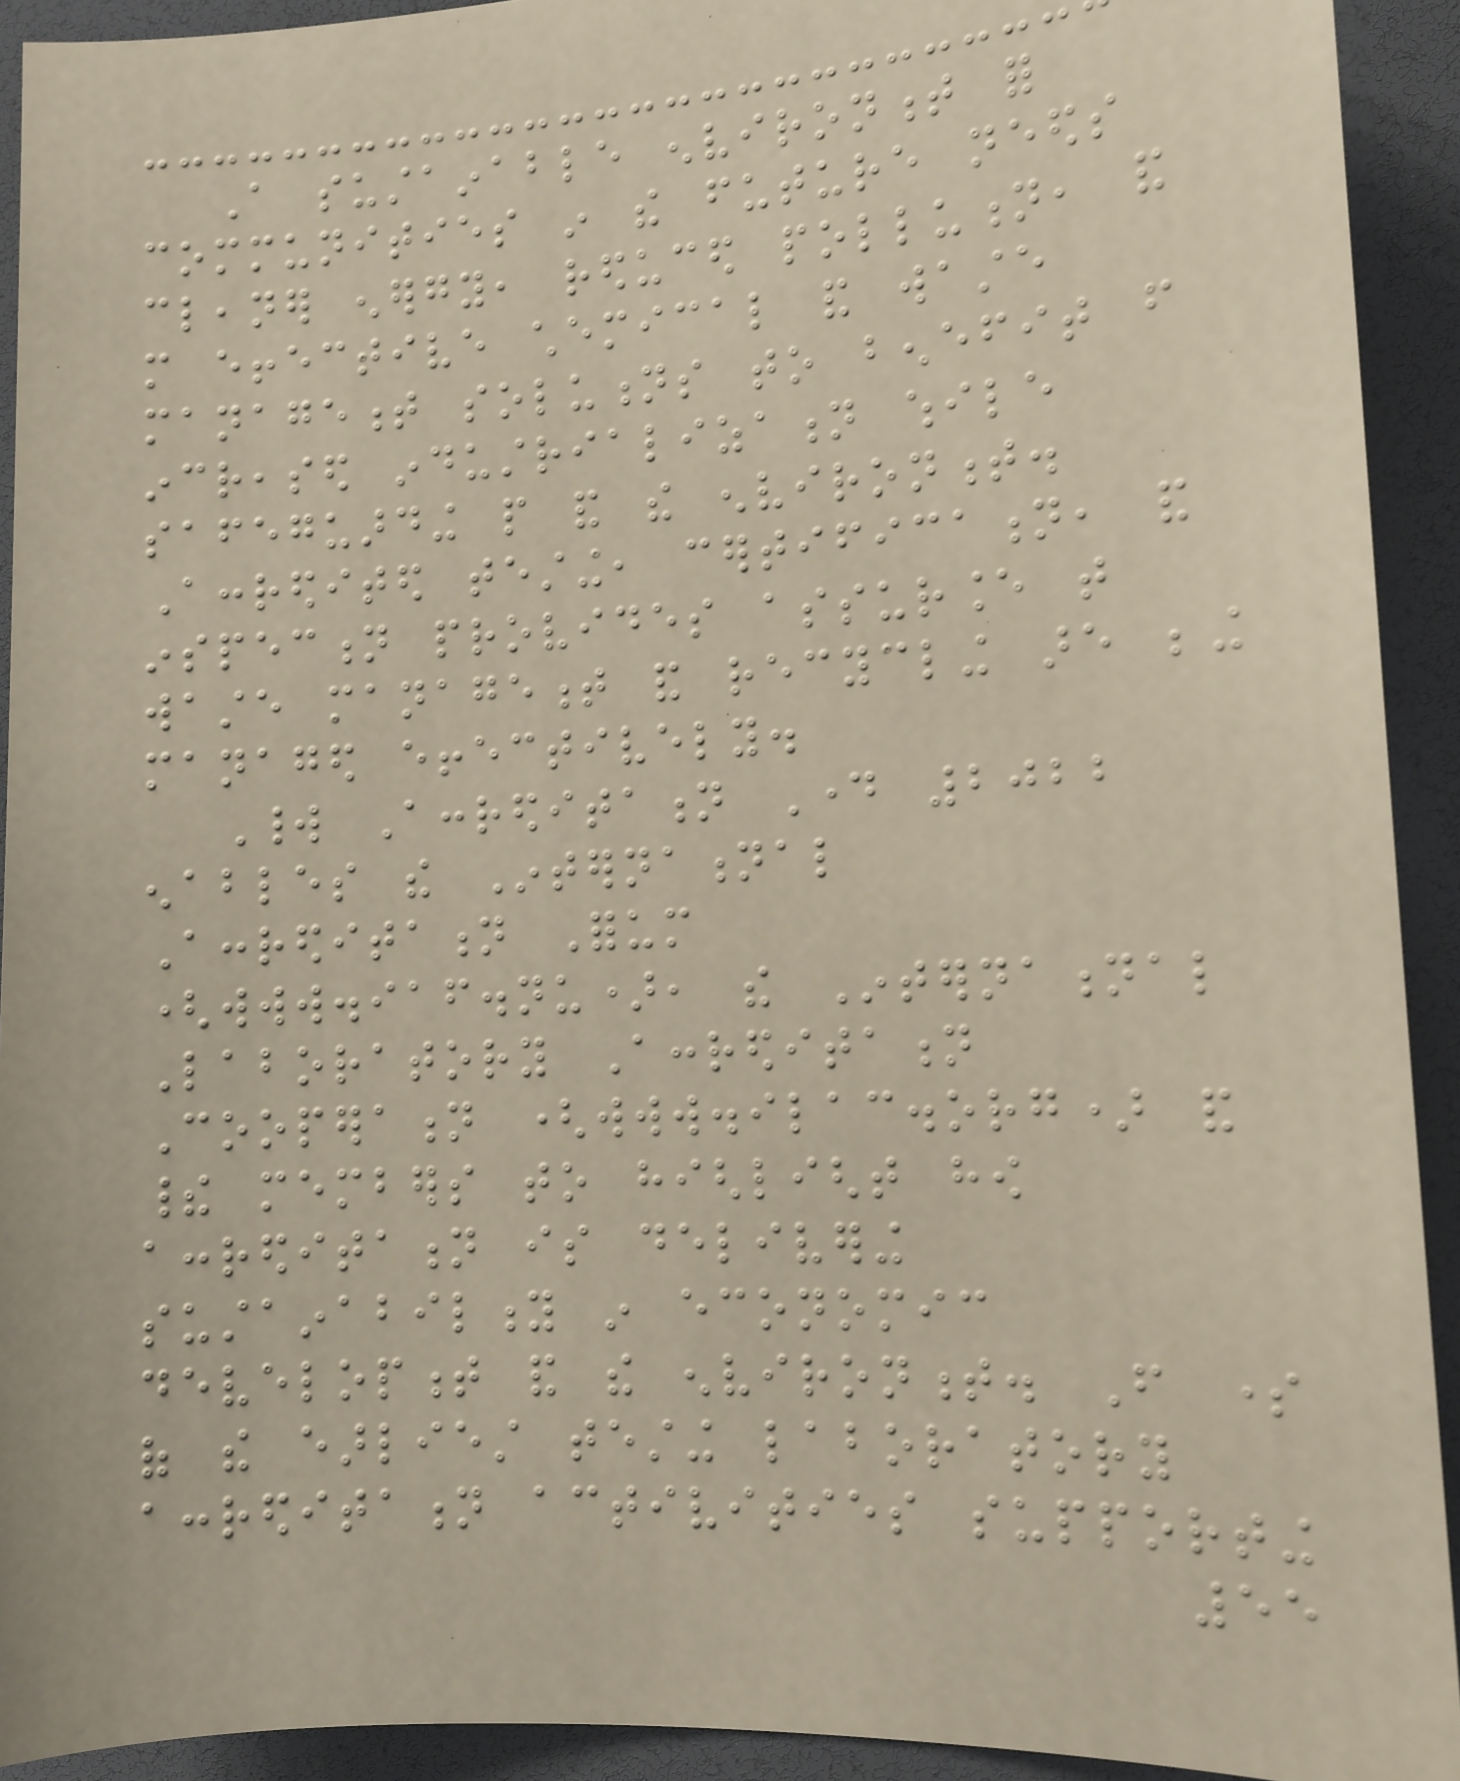A sustainable environment for
communities in the future needs
cleaner energy, reduced pollution, and
more effective chemical and waste
management solutions to benefit from
increased industrialization while
safeguarding people and the environment.
Accredited testing, certification, and
inspection provides assurance that
waste management and recycling are being
managed effectively.
World Accreditation Day 2022
enables the International
Accreditation Forum
(www.iaf.nu), the International
Laboratory Accreditation
Cooperation (www.ilac.org) and
their members to highlight how
accreditation is delivering
sustainability in economic
development and the environment. From some
of the earliest testing laboratory
accreditation activities supporting
55
